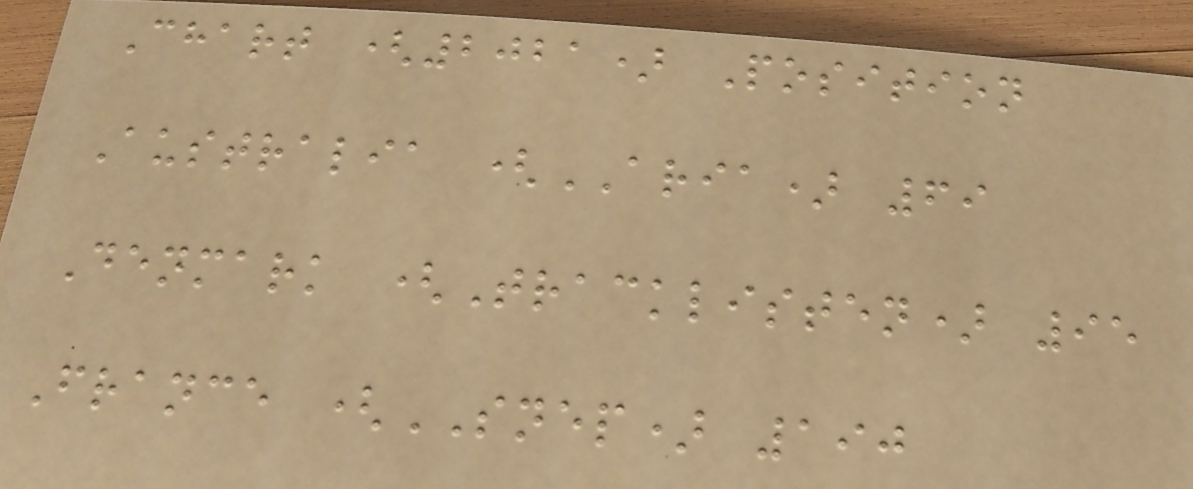Chart (2021) Position
Australia (ARIA) 69
Denmark (Tracklisten) 95
France (SNEP) 190
